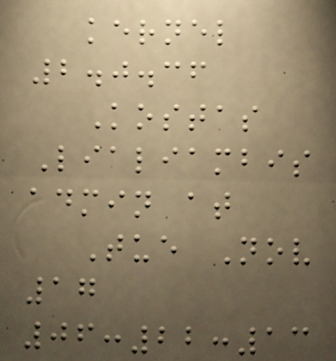kernel
2.0.36
Kostas
Lialiambis
admin at
Tue Nov
17
06:22:13
